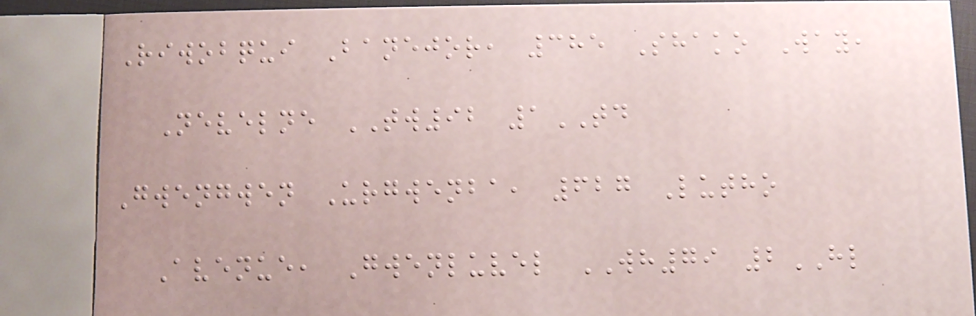Riwobqui Banejor, 385 Shako Way,
Nevelne TW92 1TD
Gwengwen Urgwenba, 627 Lutho
Avenue, Gwenluvel WH79 2HL
